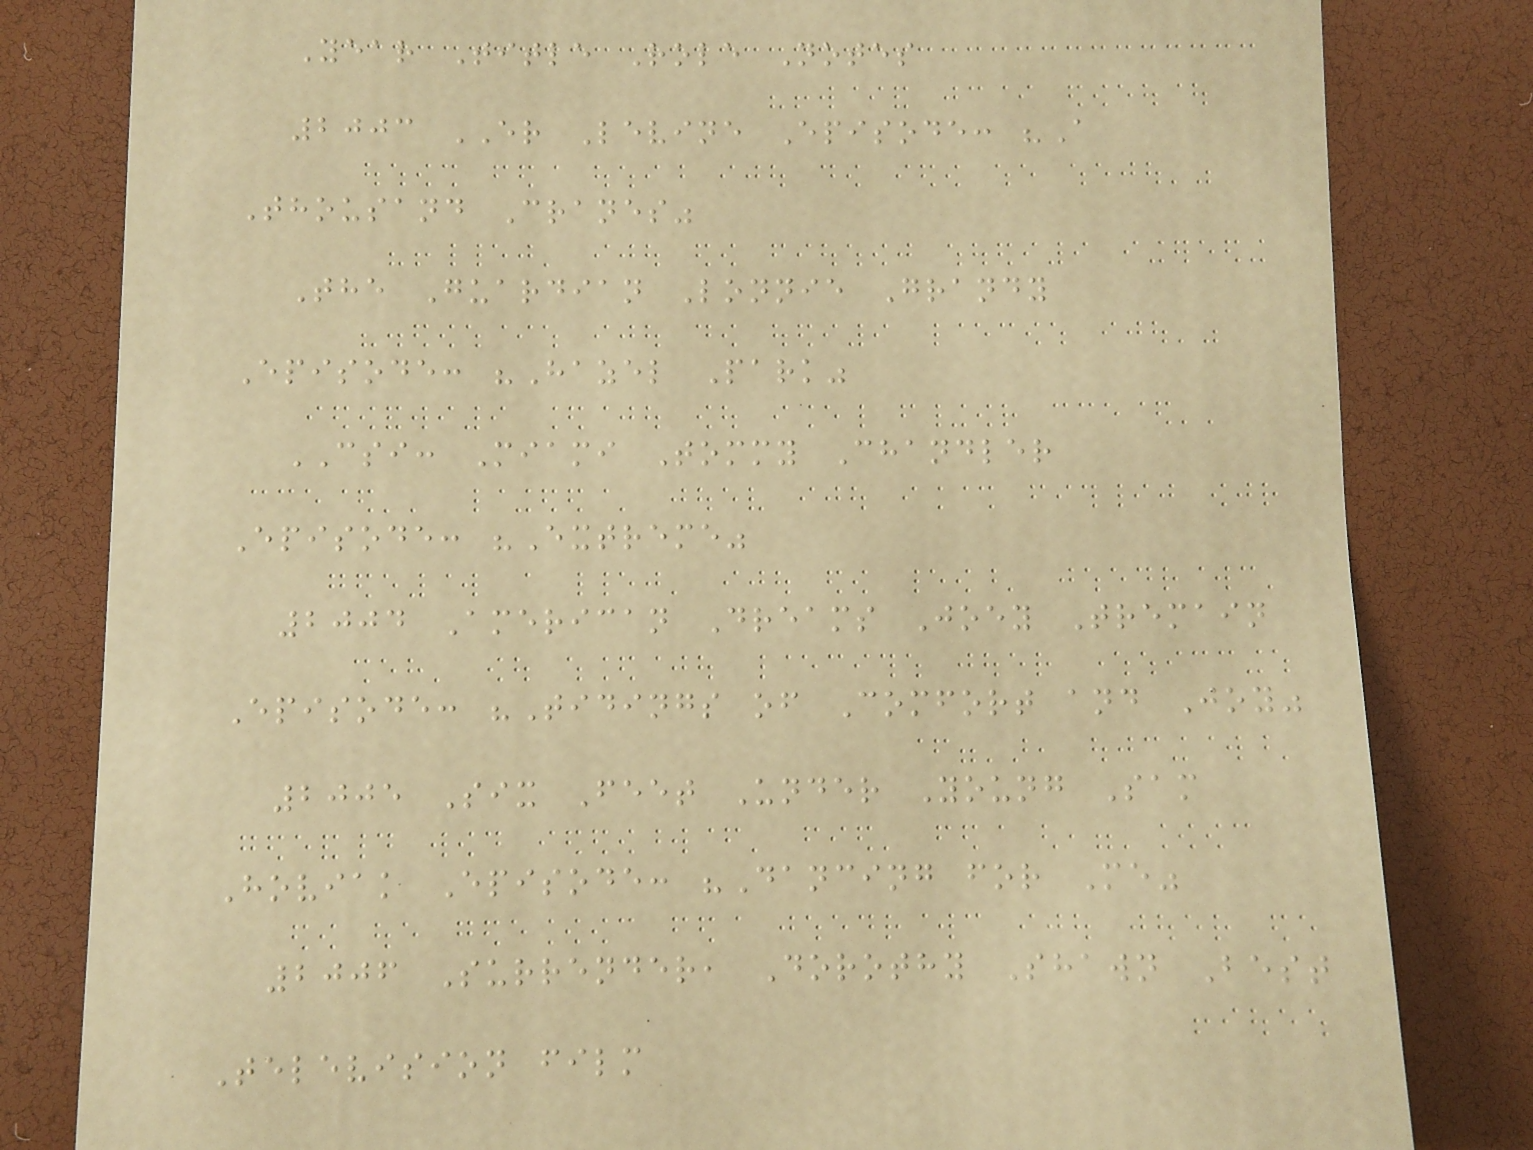Year Title Role Notes
2003 ER Levine Episode: "A
Thousand Cranes"
The Guardian Lonnie Grandy
Episode: "Hazel Park"
CSI: Miami Tommy Chandler
Episode: "Extreme"
2004 American Dreams Joey Tremain
Episode: "Tidings of Comfort and Joy"
2005 Six Feet Under Young Sam
Hoviak Episode: "Dancing for Me"
2006 Surrender, Dorothy Shawn Best
Television film
